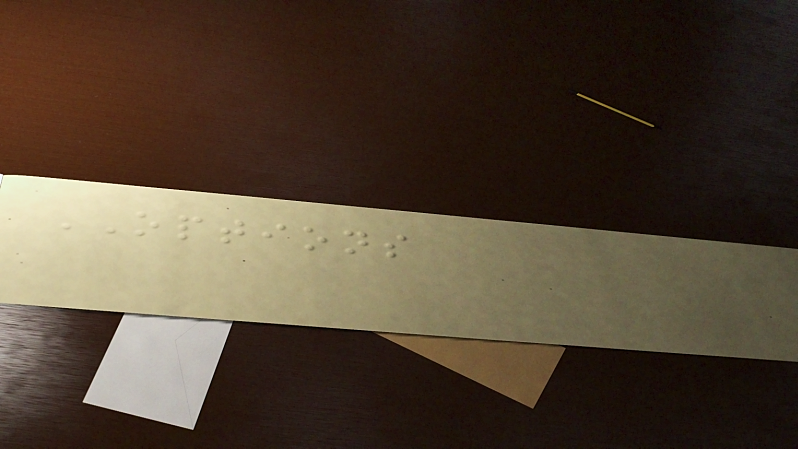OPTIONS
